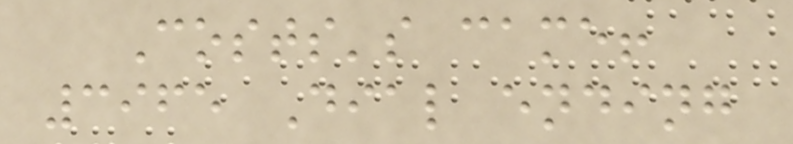Costs's came!
3965 Dial ending
